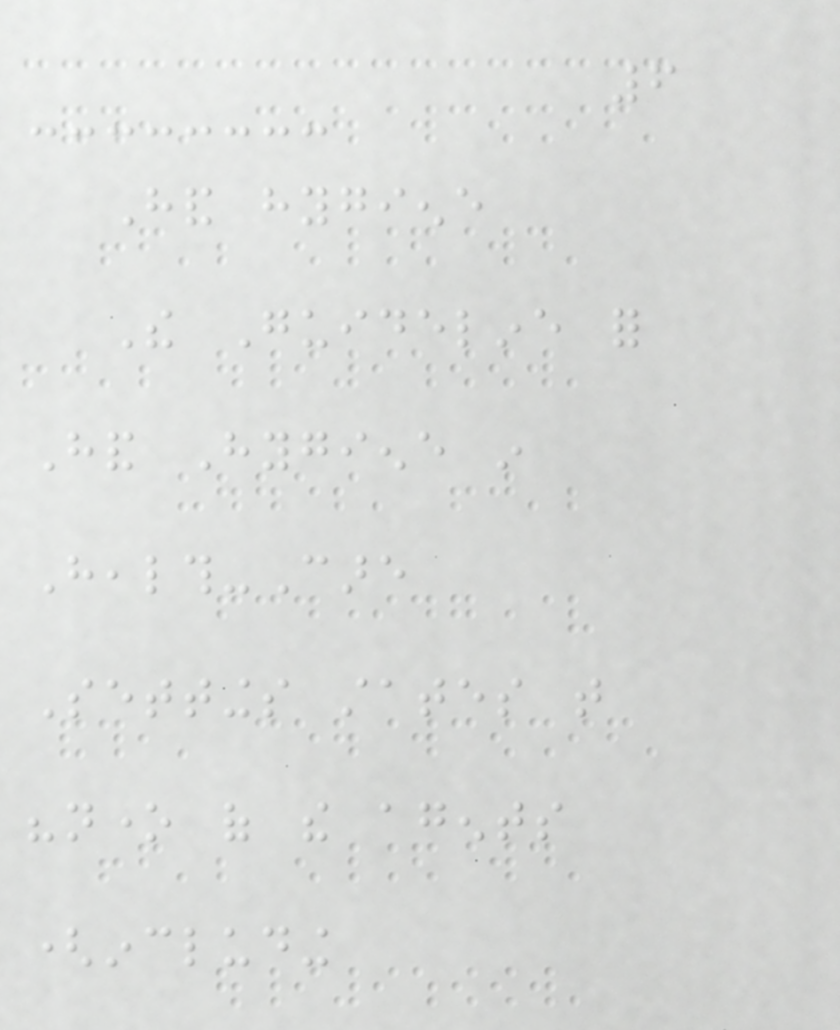6
Hand hygiene
The Guideline for
Hand Hygiene in
Health-Care
Settings states that
"none of the agents
(including
